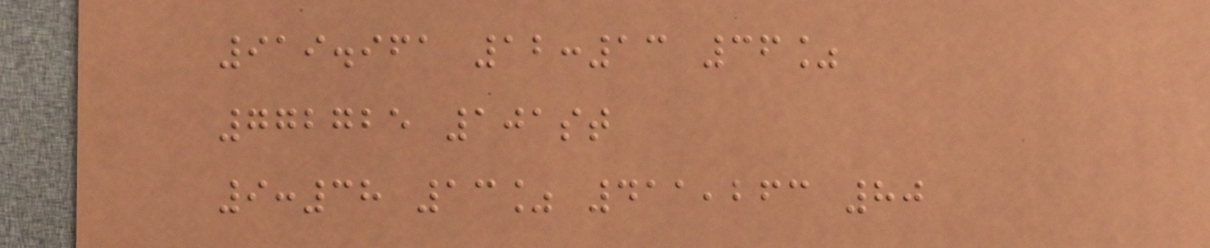919.961 12:13 36%
772725 101st
9:38 13% 411,263 80
